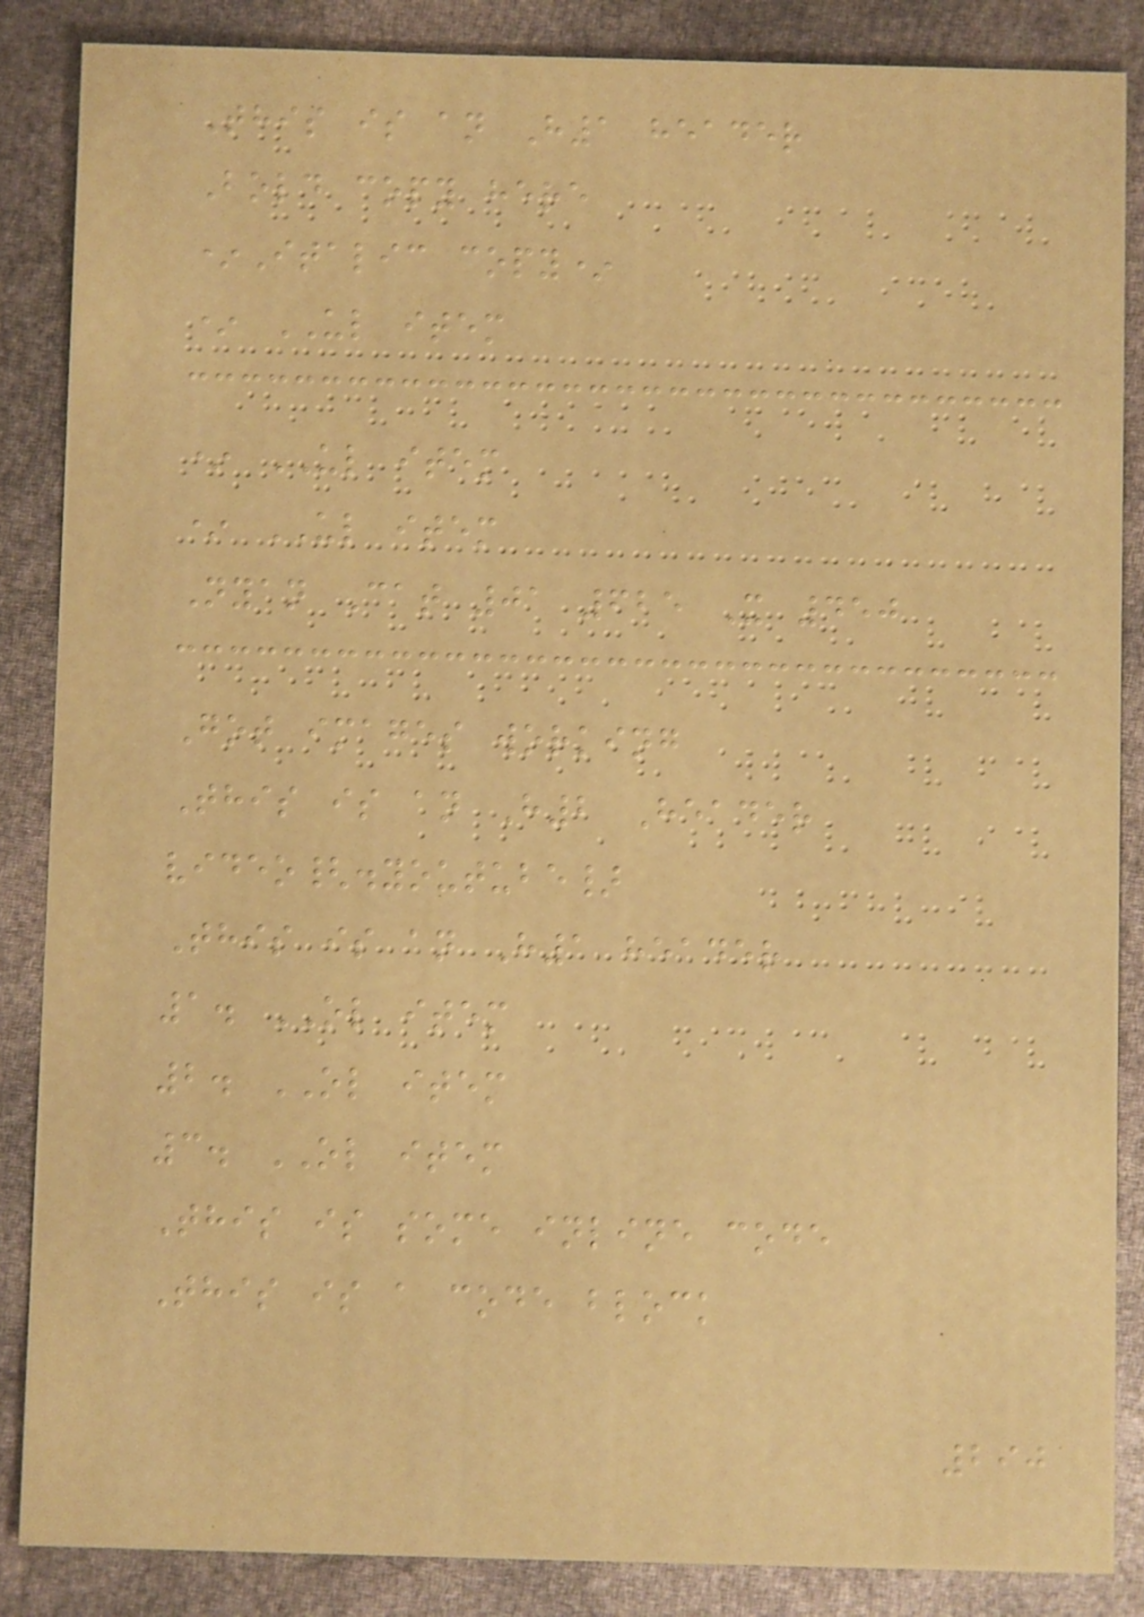This is an H1 header
Bold copy here
*Italic copy*
* UL item
* UL item
* UL item
Nyan Cat 01 625 X 450
Got images working
This is an H2 Header
video{.youtube}
This is an H1 header
1. OL item
2. OL item
3. OL item
This is some inline code
This is a code block
290
